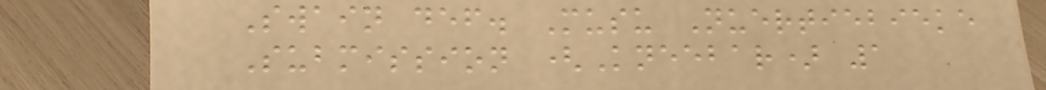Swain def. Musu Nuertiebieke
Submission (Kneebar) 1
